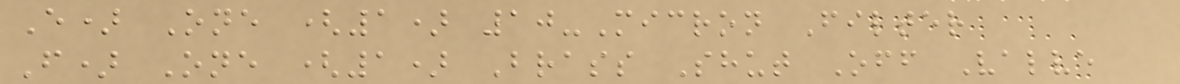E) One (1) 10-Micron Filter
F) One (1) Brass Shut Off Valve
